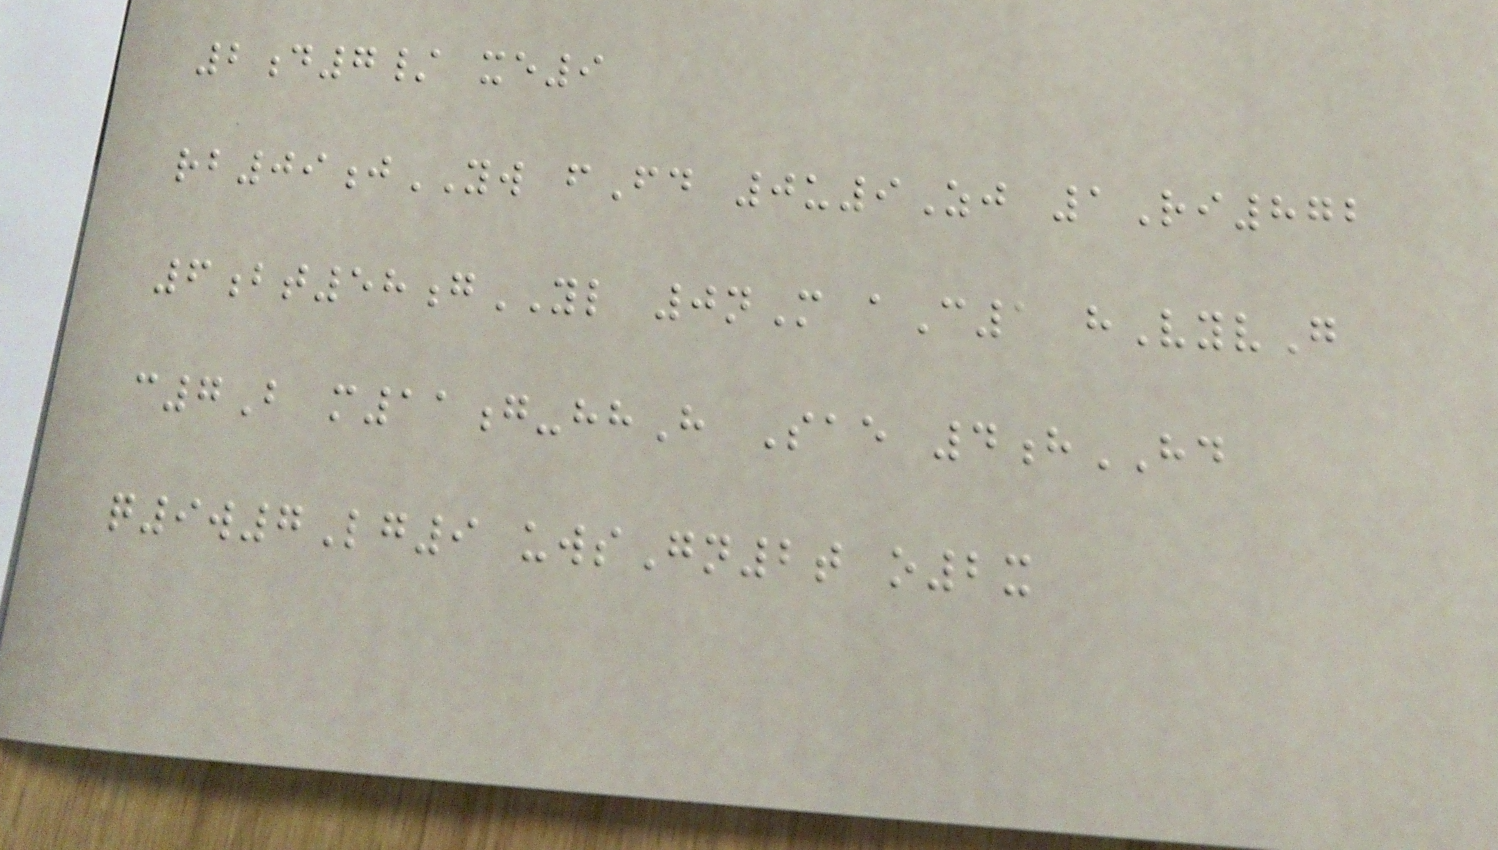2d7/ xe9
rb09jYW fFd 0u9Zj 1Ri872
6bt58gYL 0nM aC1 hVyvG
c7B m11g-hhH Sae 4hHD
q9w7Lg9 uwsGn2t o2x
